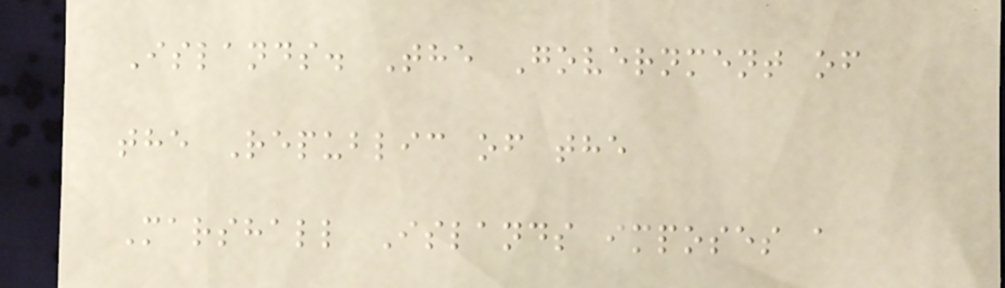Islands. The Government of
the Republic of the
Marshall Islands imposes a
